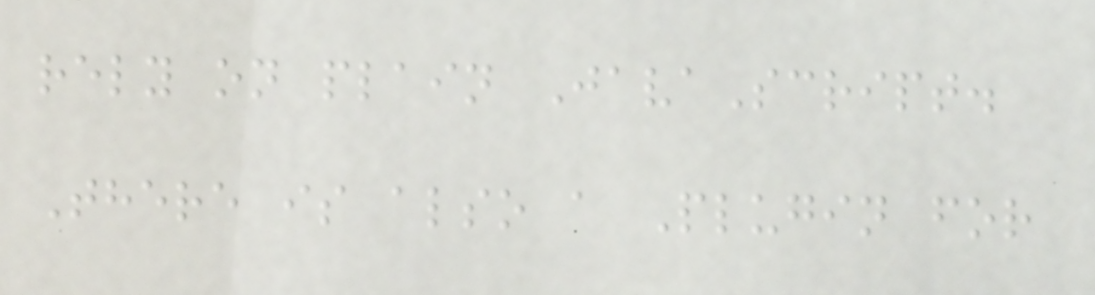rely on plain JavaScript.
There is also a Plugin for
